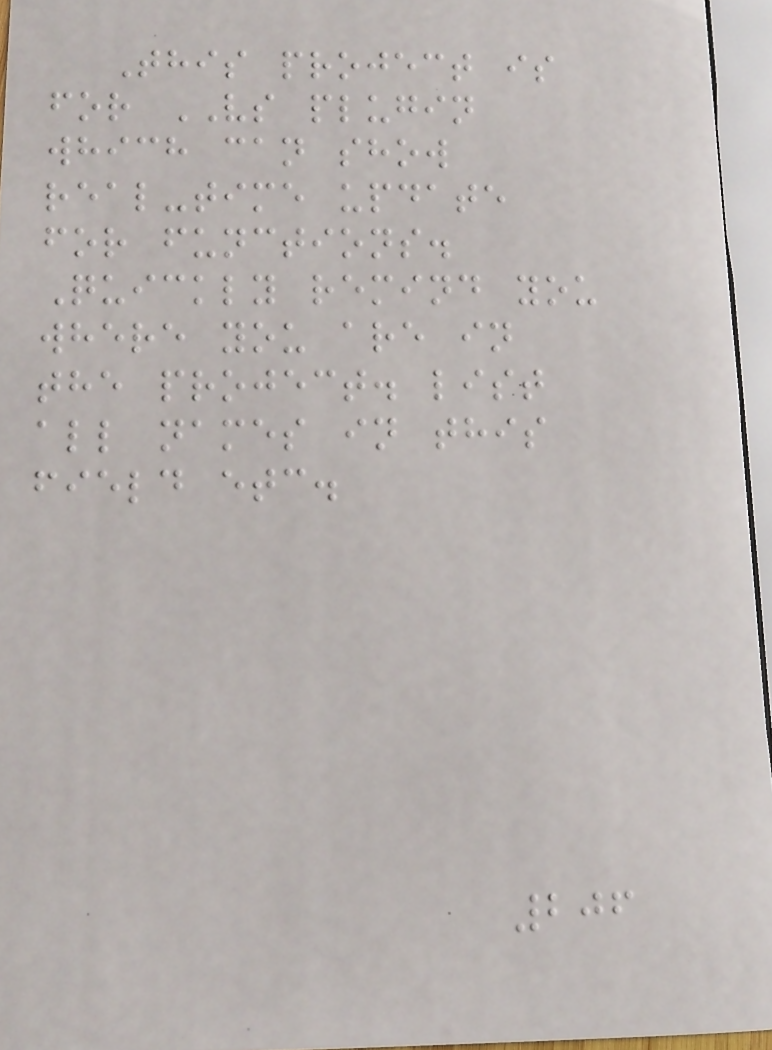This project is
for VS plugin
which can show
real-time update
for functions.
Quickly remind you
where you are in
the project. list
all names in this
field etc.
206
